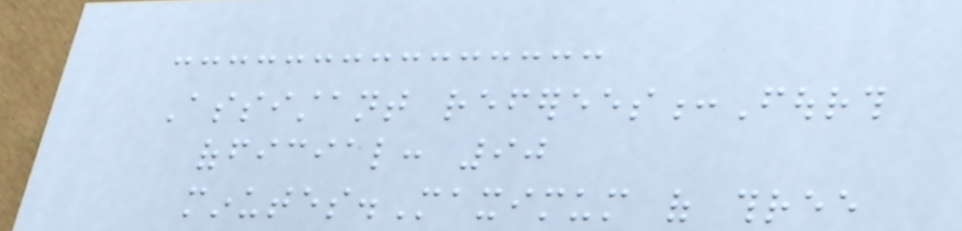Assistant referees:Fourth
official: 90
minutes.Maximum of three
